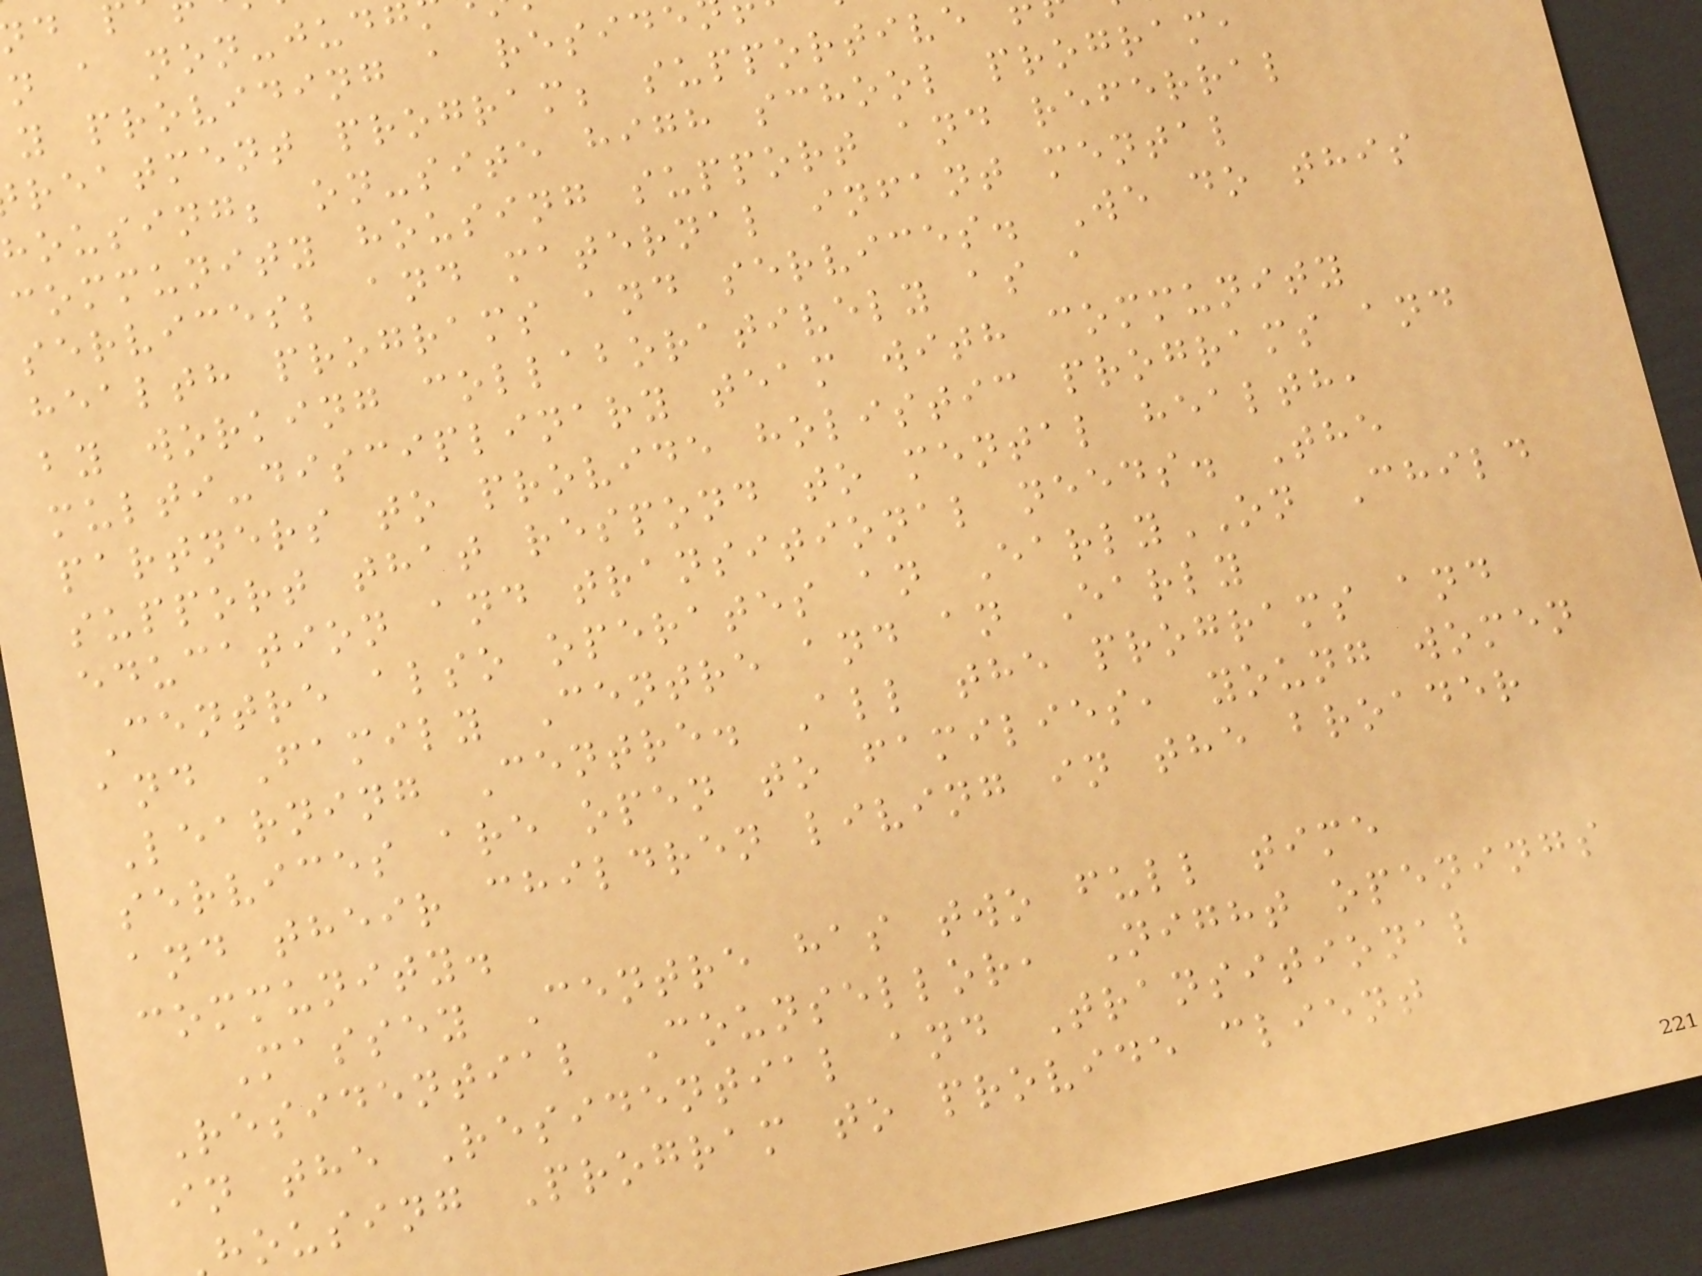n a non-judg
y providing a reside
reatment program; supportive
housing; on-site high school program,
community housing support and referral
services; and maternal infant mental
health programs and services. We do this
by working collaboratively as a
multi-disciplinary team with community
partners to provide holistic programs and
support that respond to mental health,
education and transitional needs. The
Centre also operates an EarlyON Child
and Family Centre and an Early
Learning Centre. All the programs and
services are open to families, young women
and their children living in the broader
community.
Massey Centre has two full time
Residential Counsellor, Night openings
in the Residential and Transitional
housing Program to provide client
